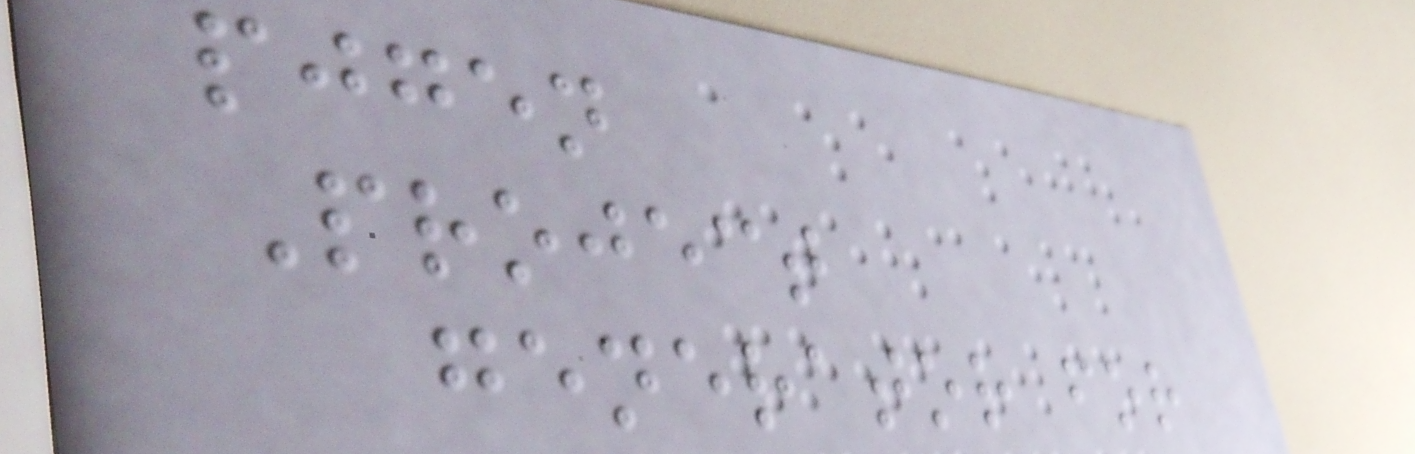pjgen
Project
generator for
